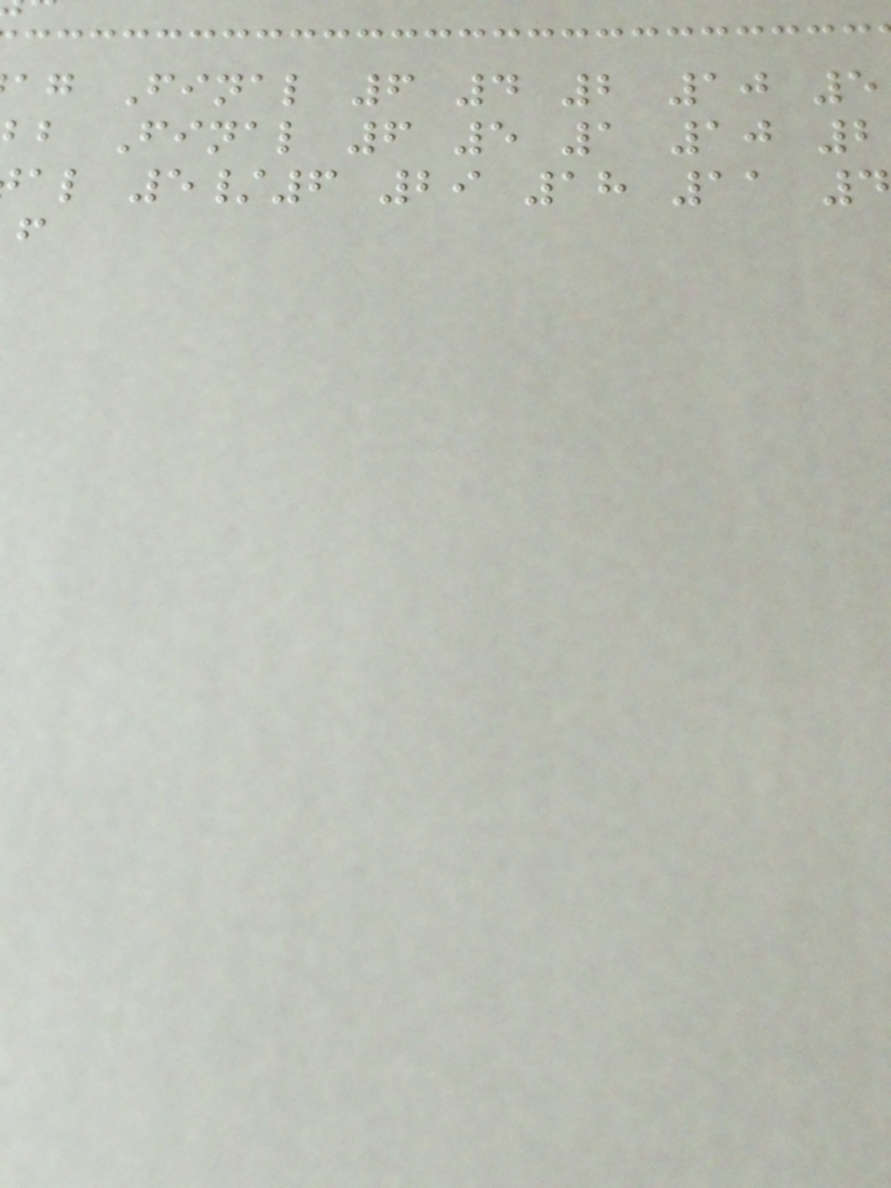ag Final 6 4 2 10 5
b Final 6 5 1 10 2
al 5/6 29 18 11 4
